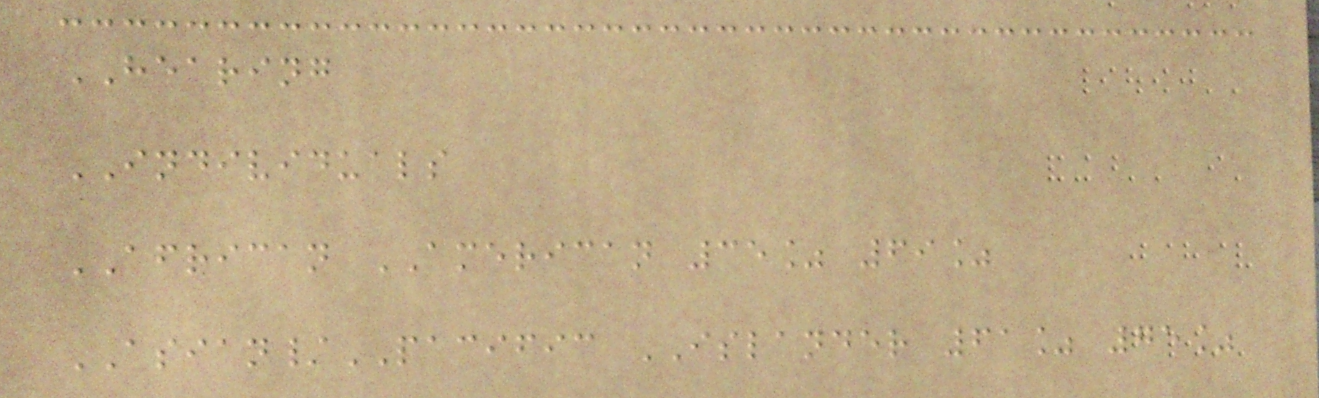HEARING
INDIVIDUALS
AFRICAN AMERICAN 35% 69%
ASIAN/PACIFIC ISLANDER 61% 75%
